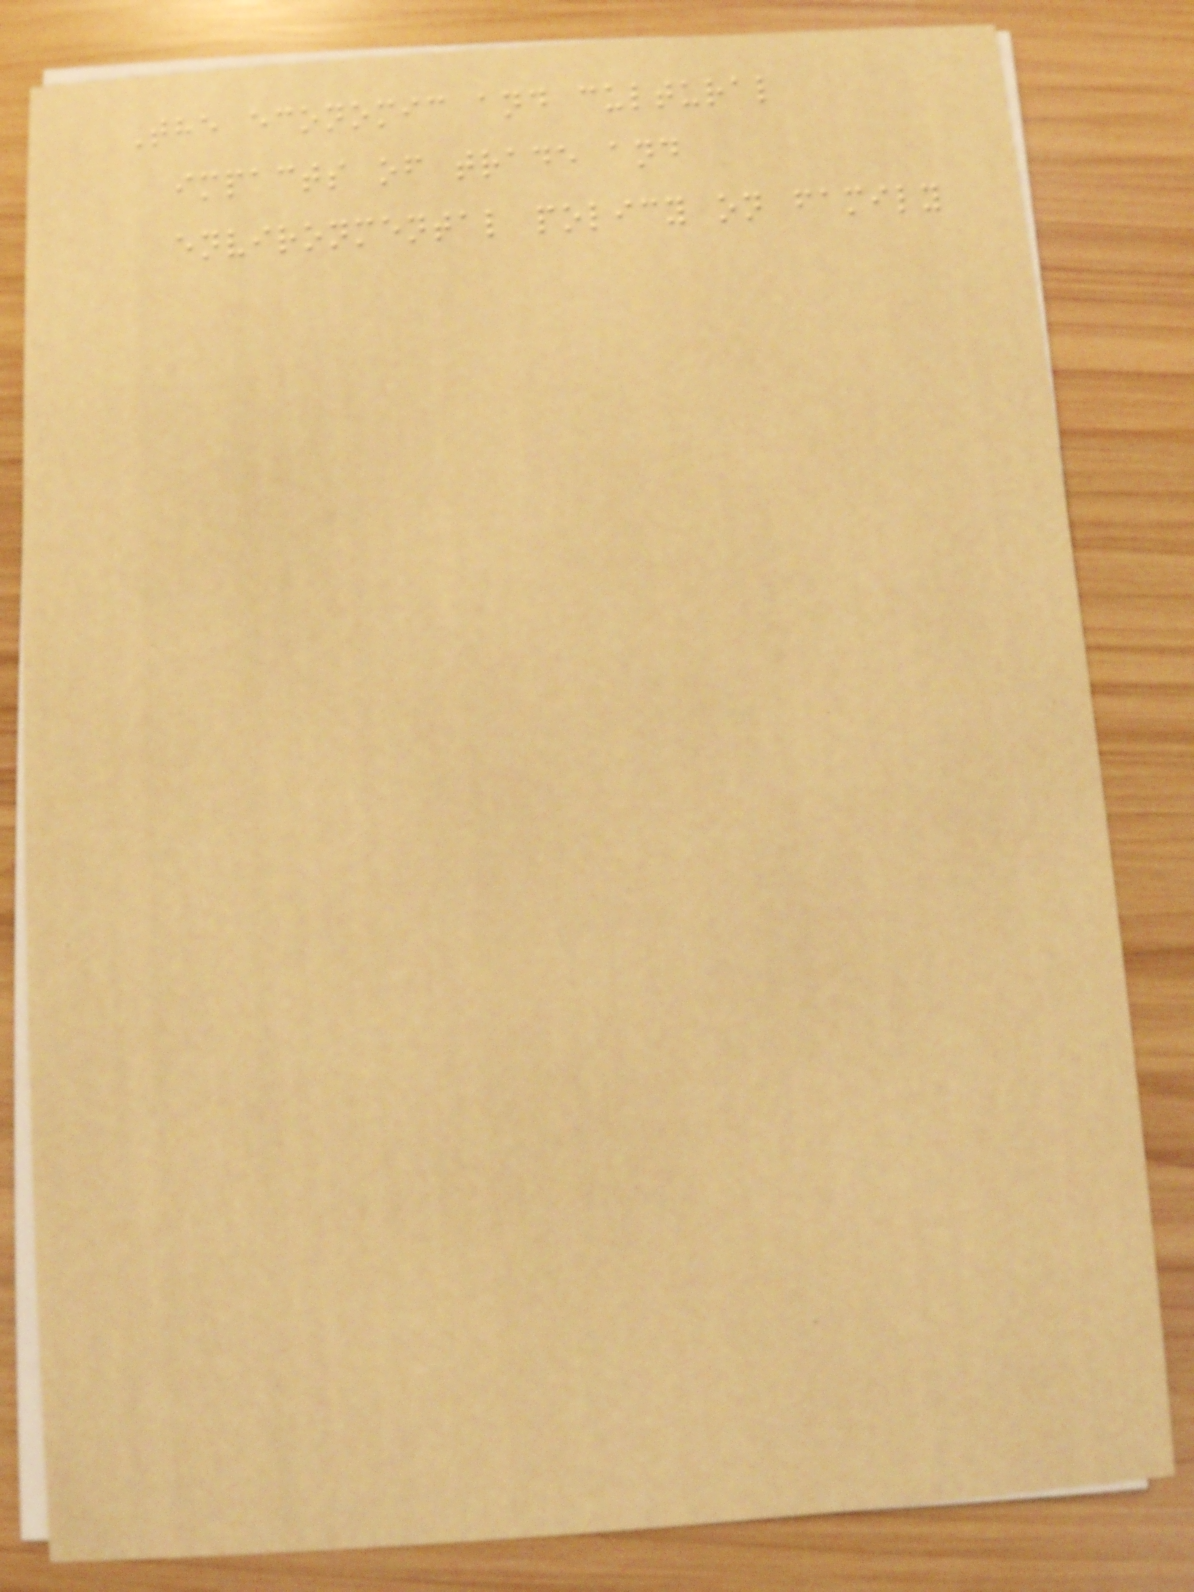The economic and cultural
impacts of trade and
environmental policy on family
